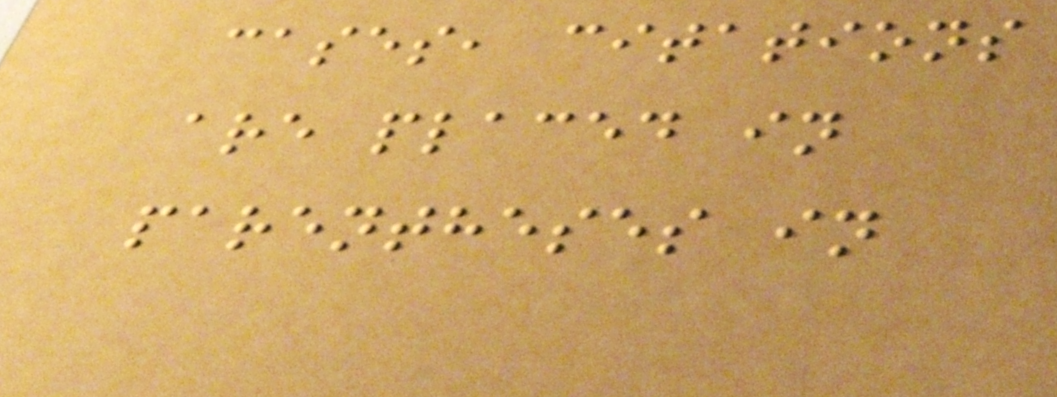cases, citations
are placed in
parentheses in
